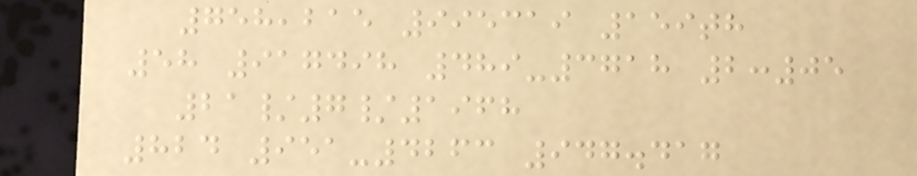758,215 995319 159th
58 917498 489-3718 2:05
21/7/1968
824 951-4263 947.417
